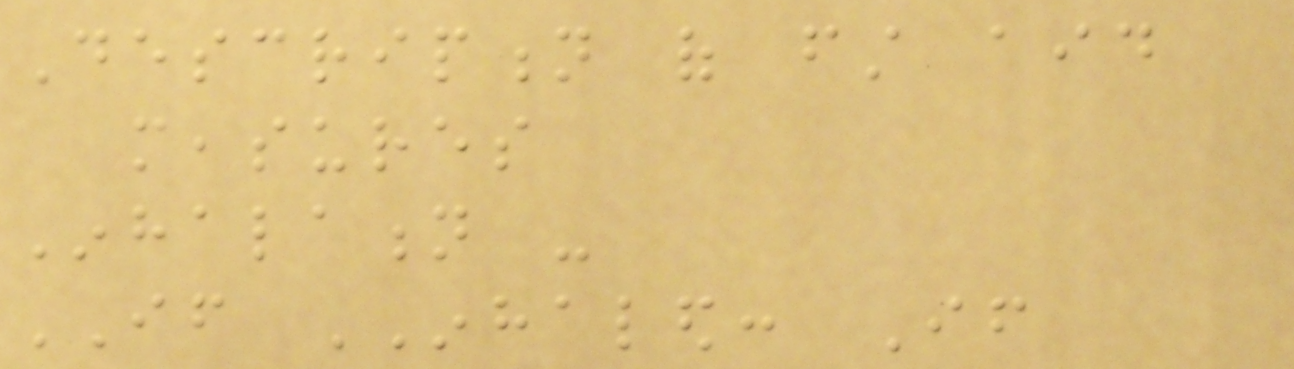Description of first aid
measures
Inhalation -
IF INHALED: If
